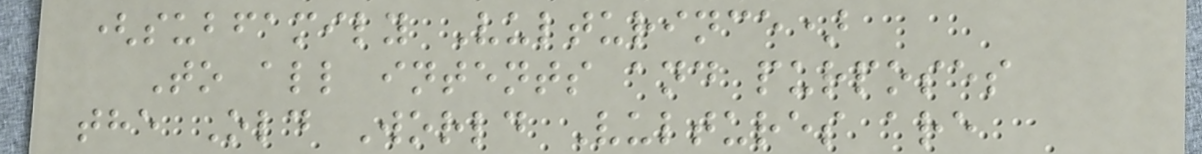(subfamily Vulturince)
To all intents and purposes
the Old World Vultures are
